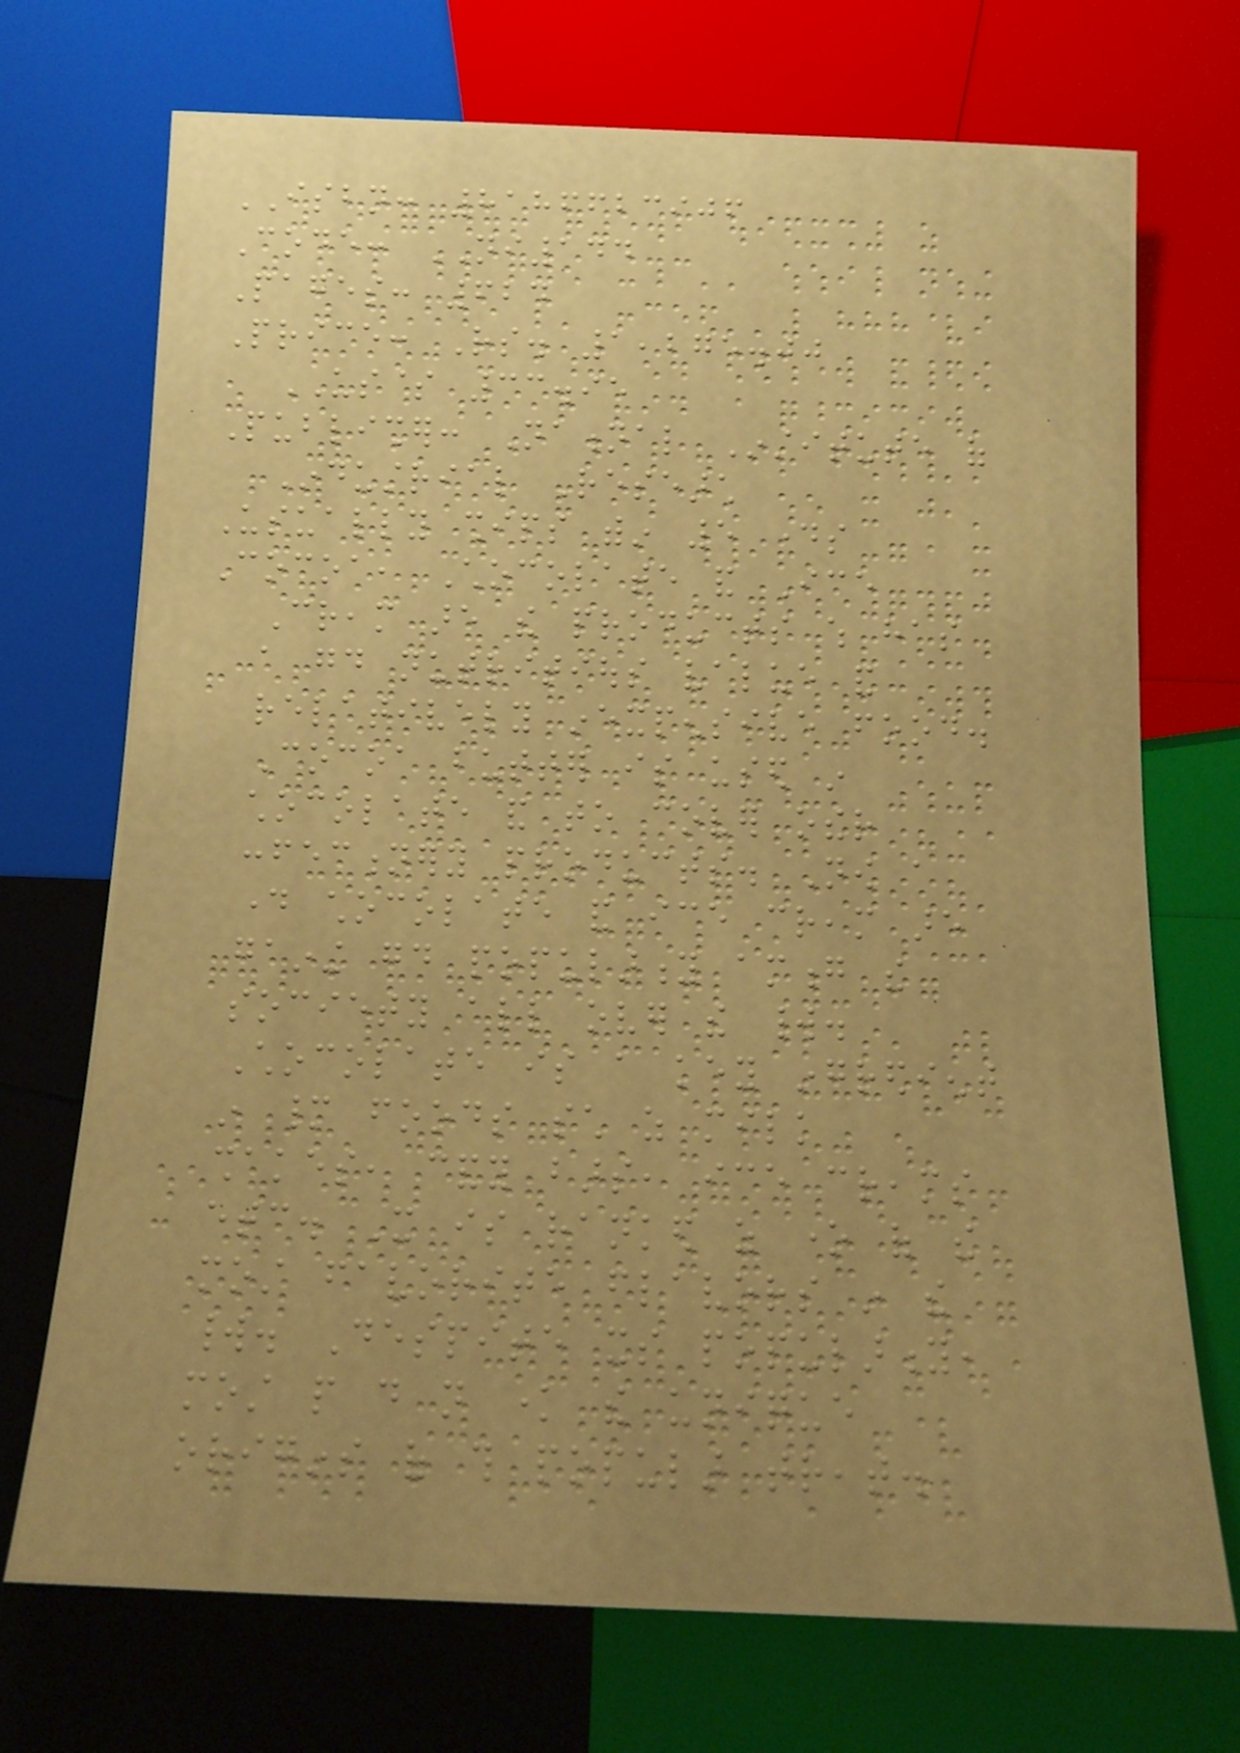ISBN: 8186623906
Code: NI144
Pages: 624
Price: Rs. 1,275.00
US$ 33.95
Publisher: National Institute of
Industrial Research
Usually ships within 5 days
Cocoa, Chocolate and Ice
Cream are the products which has
a good nutritious value and
relatively inexpensive food.
Cocoa butter is used in
chocolate and to cover other
confectionery products. Now a
day chocolate and ice cream are
gaining good popularity among the
society all over the world.
Chocolate is a key ingredient
in many foods such as milk
shakes, candy bars, ice creams
etc. It is ranked as one of the
most favorite flavors in the
world. Despite its popularity,
most people do not know the unique
origins of this popular treat.
